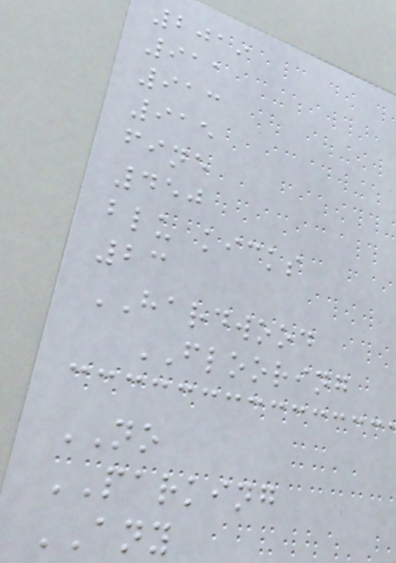2019
911
913
915
fine
450
blu kicks
23
HARDWOOD
FLOORING
NO
PARKING
ANY
